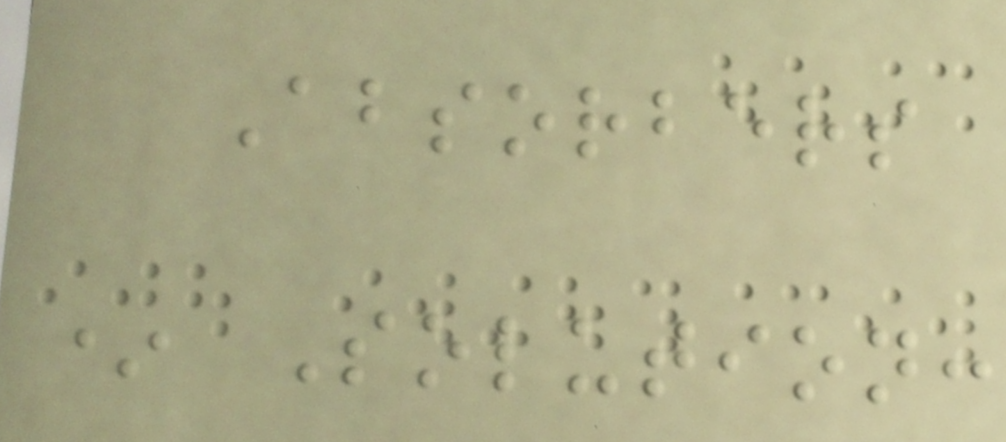Absorbers
* Solution:
